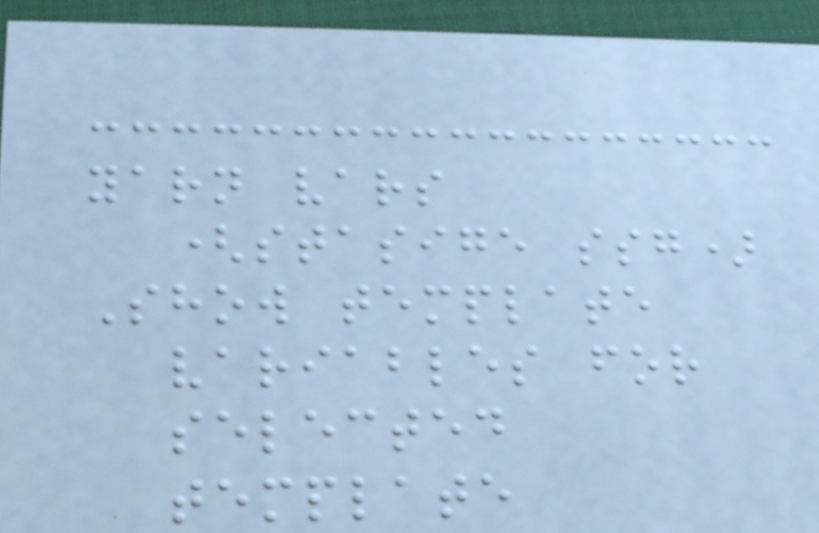yarn vars
(stasige ssg)
Show template
variables for
selected
template
